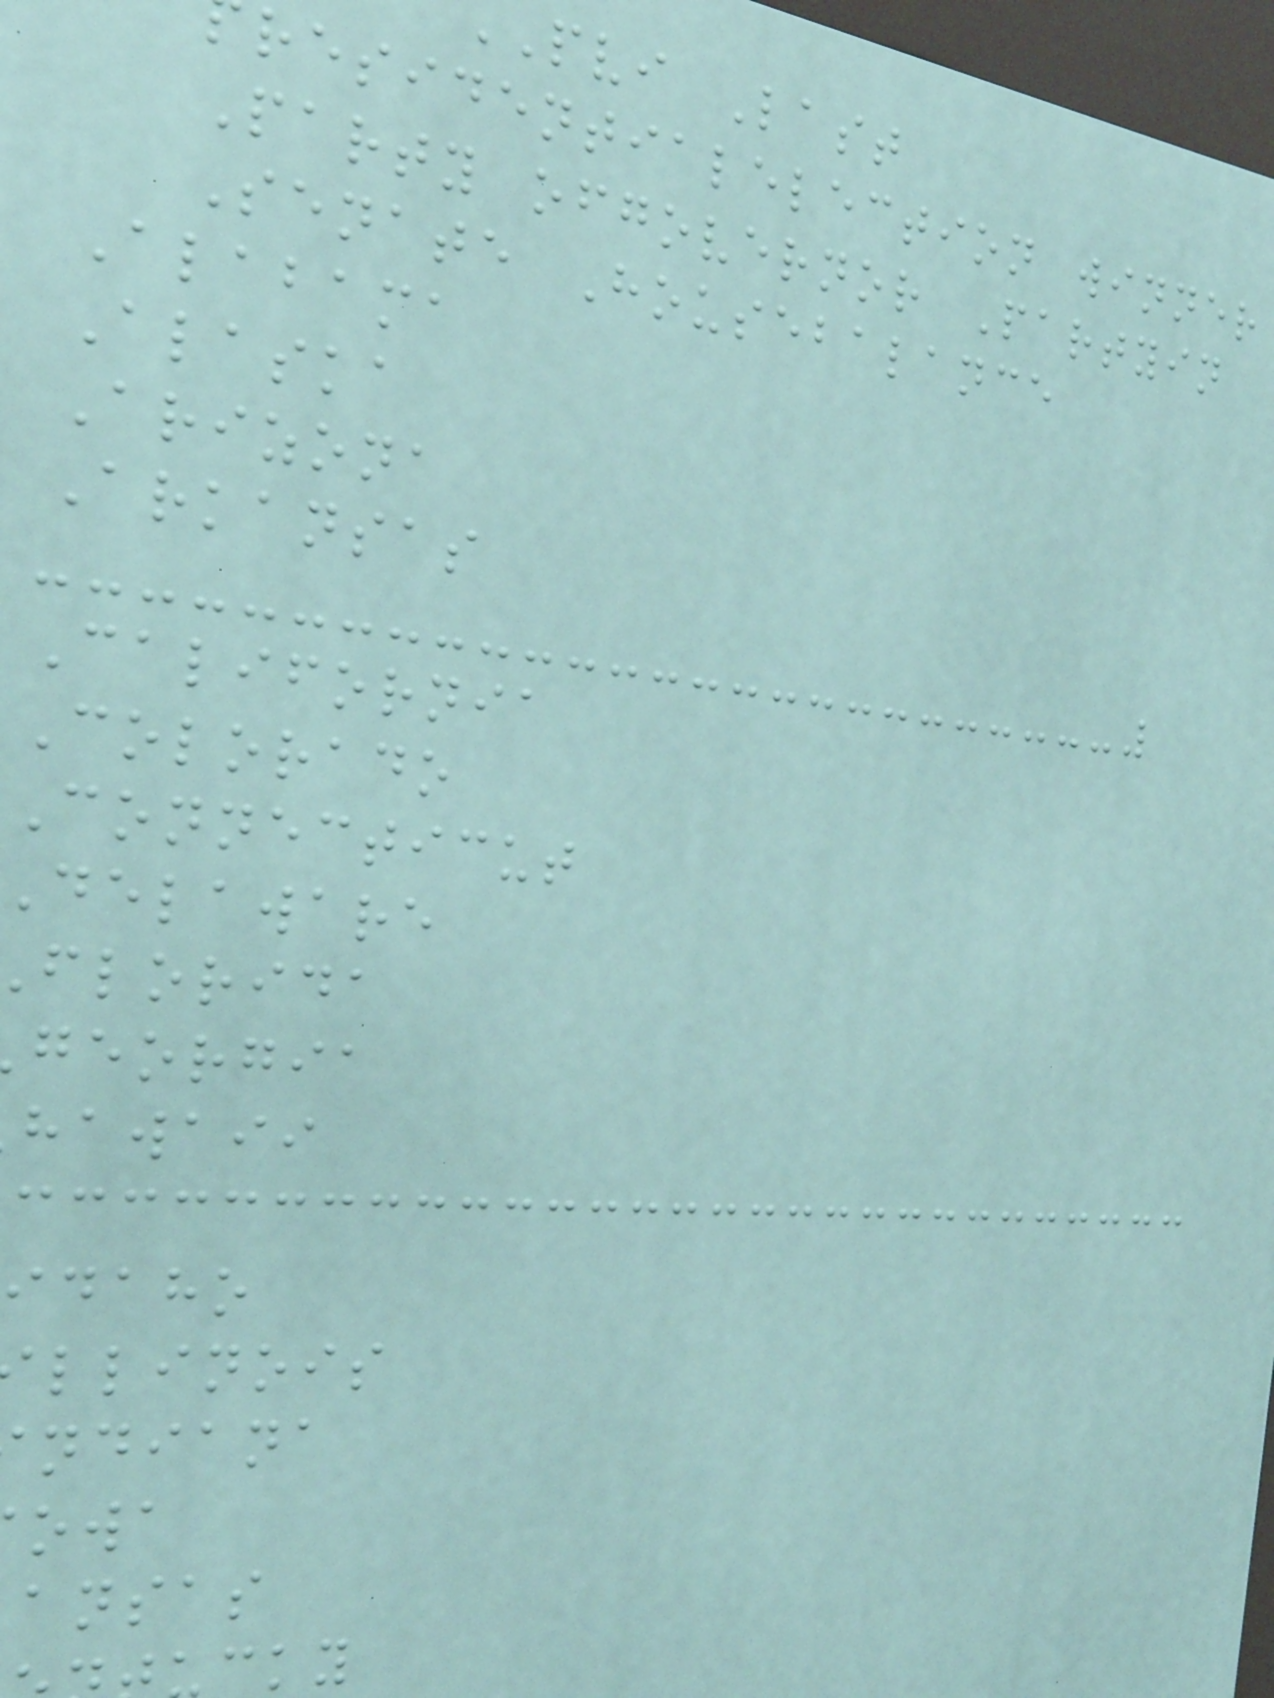pvi Last
residentialelection winner
Party ofgovernor Partyin
Senate Housebalance
Alabama
Alaska
Arizona
Arkansas
California
Colorado
Connecticut
delaware
florida
georgia
hawaii
idaho
llinois
ndiana
ansas
